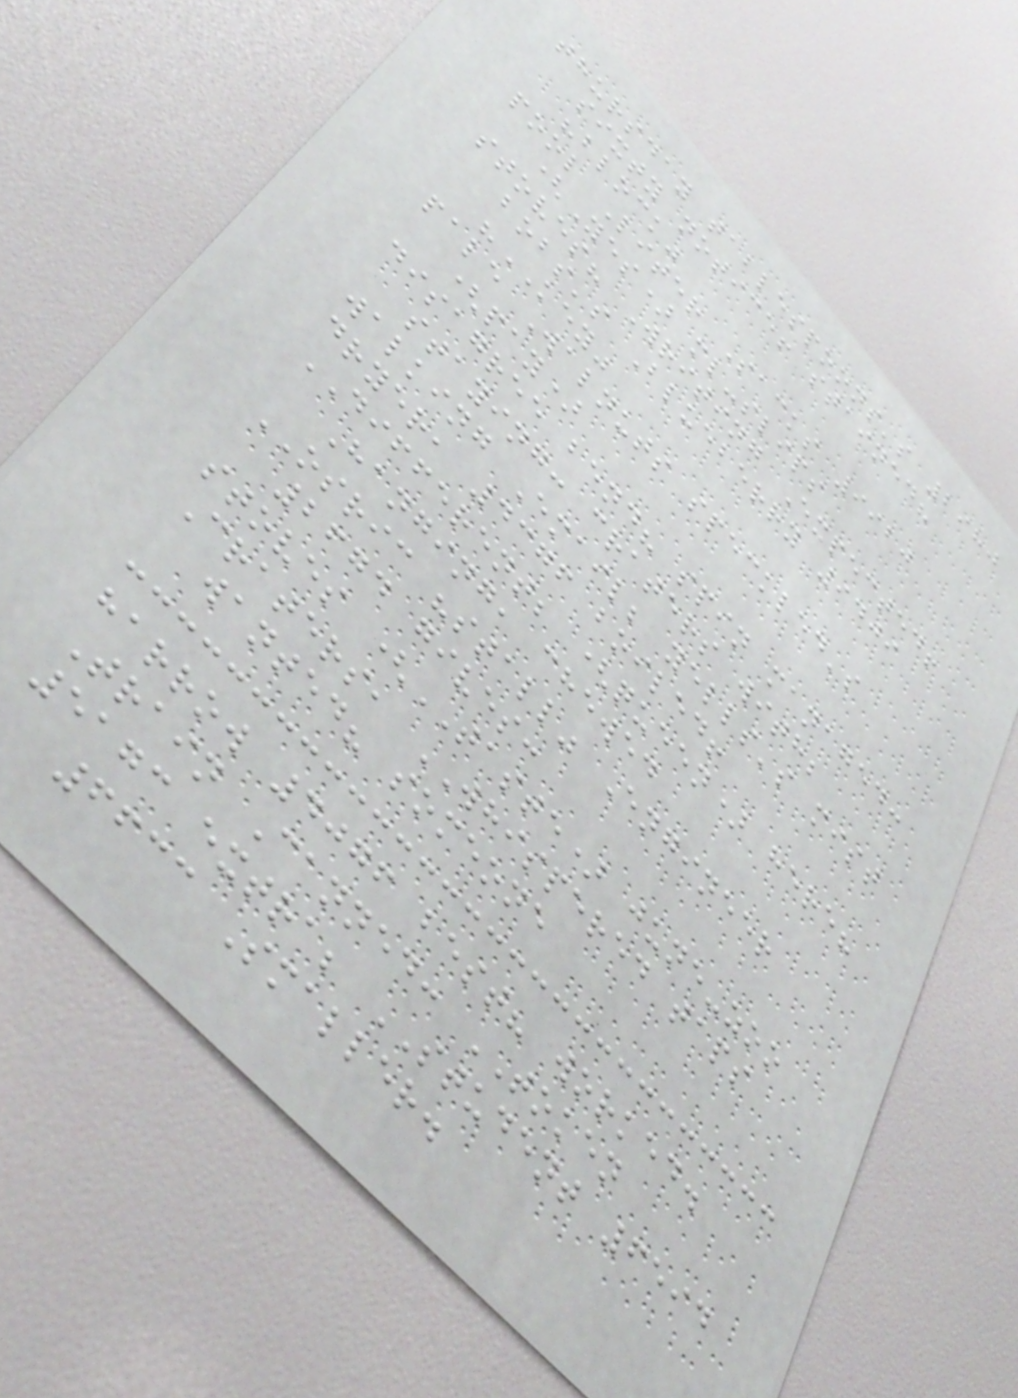thursday tablespoons's 2980
sixty notice! stained?
"block"
pool Liter Sacks 9920
(Yes) ml-slips
stoves? Writing Expected!
bobs's Blueberry 9409
"KEY"
pale Walnuts speckled's
(pay)
disagree bend? spin managed:
staying: craters with;
walking Email; yells's mist
dryer, 4376 boiled!
DIFFERENT; (queen) here?
Hanging, chewed
OSRIC "stall" Engineer
2674 gives:
stoves (TASTE) june-zoo
Craters, WHISPERED taps
wanted? someone
harrow 4076 best? worked.
Train Canned: TOKEN
5173 extra; STUDENT 6594
6633 Smaller.
